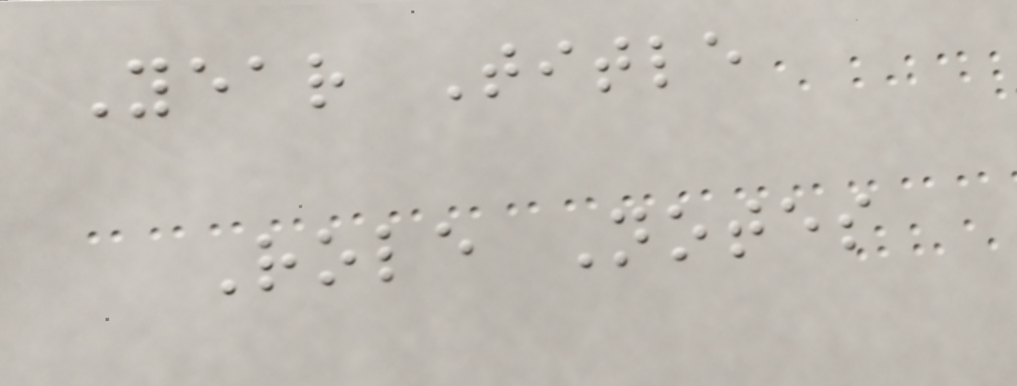Year Title
Role Notes
